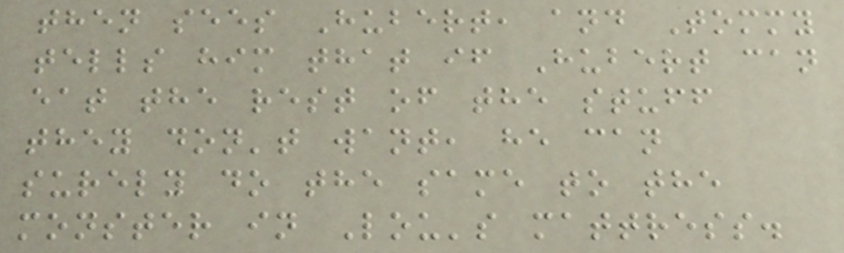then sees Hubert, and Tommy
tells him that if Hubert can
eat the rest of the stuff
they don't want, he can
surely do the same to the
monster in Lou's mattress.
